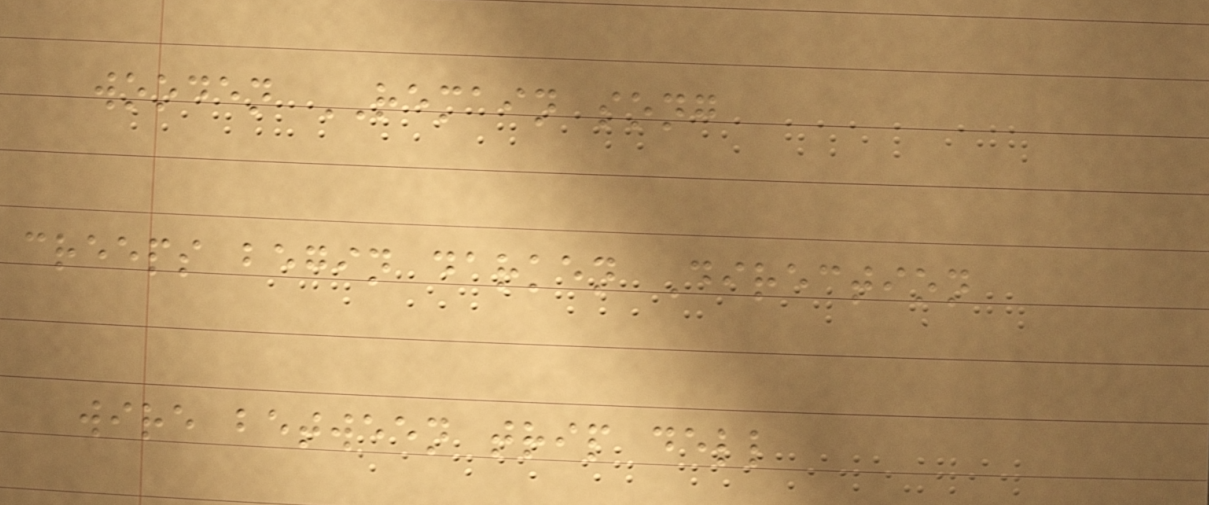wooden REMAIN song
creeps begin darken Direction
wire between trip dell
